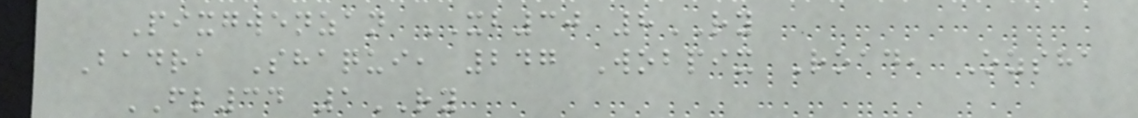Pixgwenzan XB30 8RY
Badra Shaqui, 247 Wobpix Road, Ozsha
FL34 1RY
